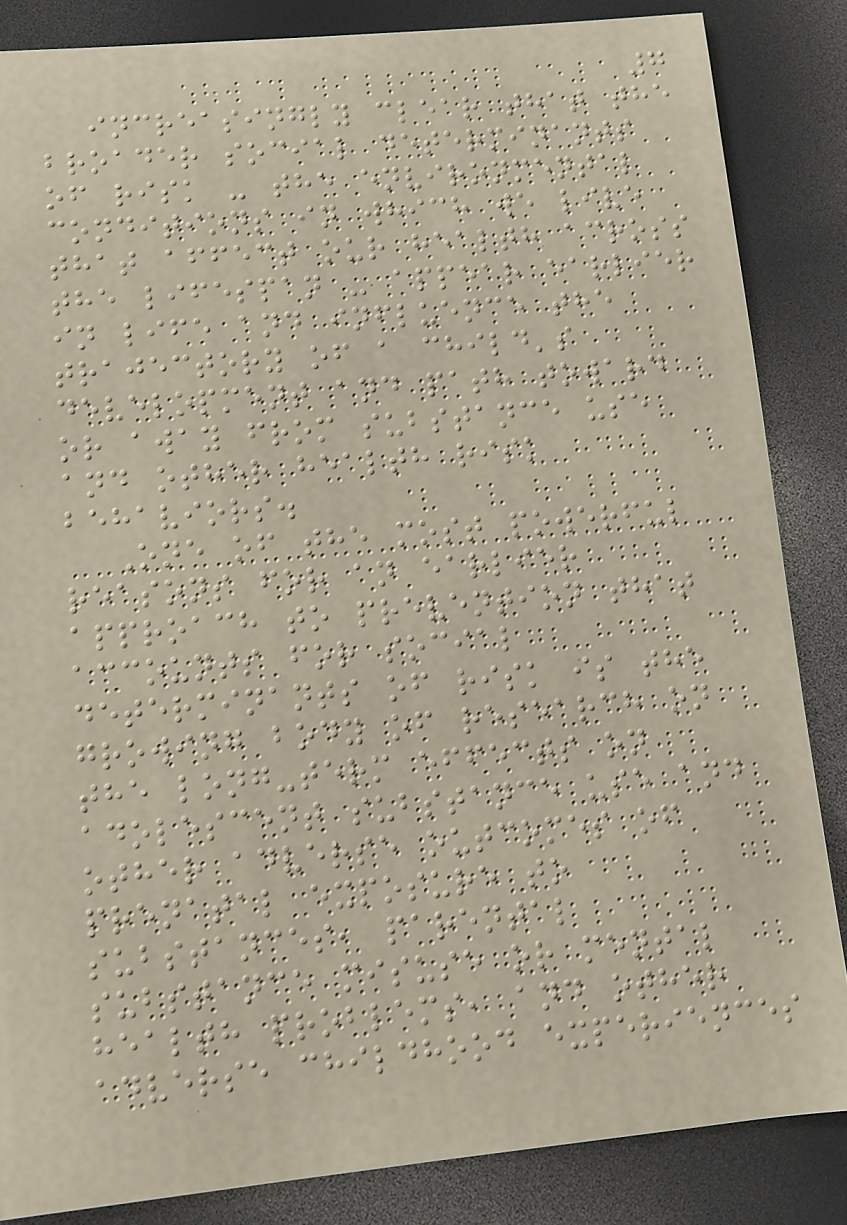7
increasingly clear that the
broader social determinants
of risk - the environmental
conditions in which we live
that affect our health across
the lifespan - appear earlier
in life and influence the
trajectory of a child's
development and path toward
or away from substance use
and other health risk
behaviors.
One of the most powerful
reasons for an earlier
approach to prevention that
accounts for social
determinants of risk is the
growing body of research on
the long-term effects on
adolescent substance use and
other adverse outcomes of
prenatal exposure to
substances, parental
substance misuse or mental
health problems, and other
adverse childhood experiences
